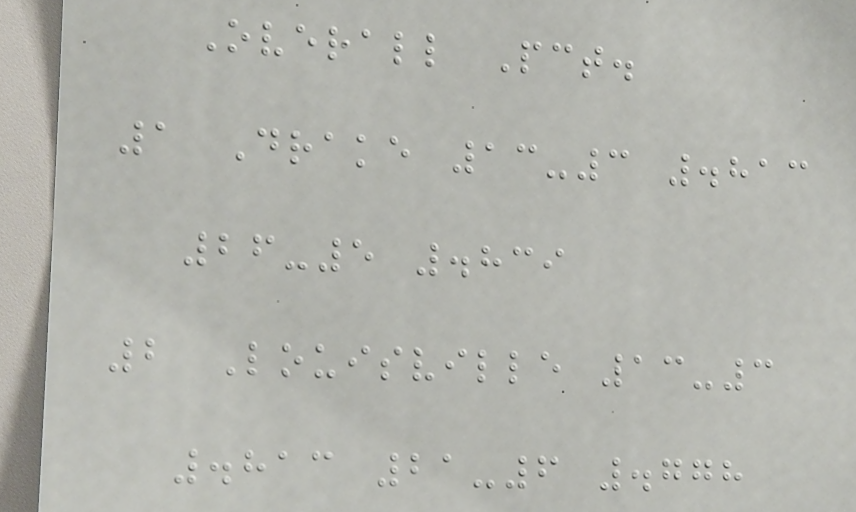Overall Pct.
1 Drake 13-3 .813
26-5 .839
2 Louisville 13-3
.813 21-6 .778
